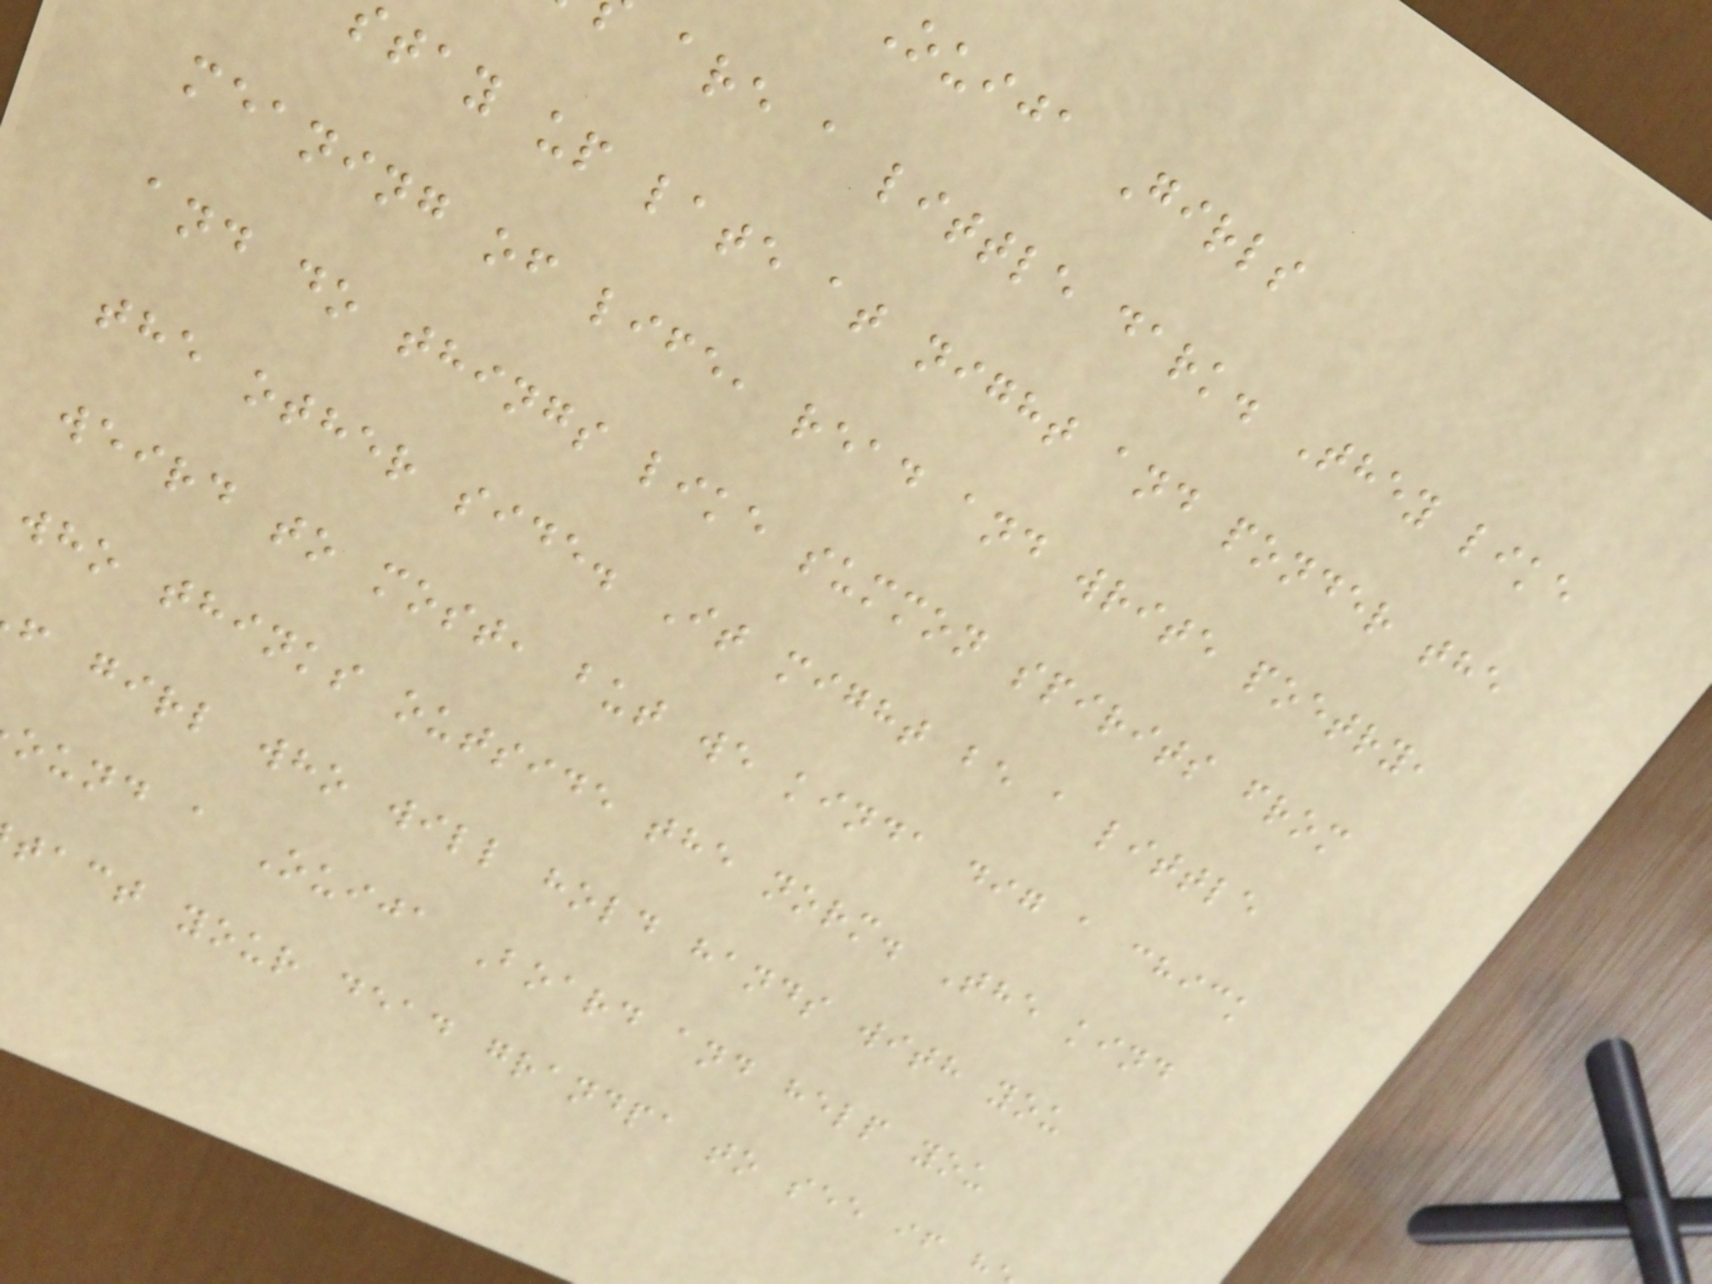ouija Girls
are a little dark. They like
tay up late at night and ponder the
meaning of life, read and write poetry,
and do things like summon spirits from
the other side. It might be a little
weird to most, but we kinda dig a chick
who thinks outside the norm. The kind
f girl who will hold hands with you
ound a Ouija Board and help you
tact your dead grandpa to see if h
